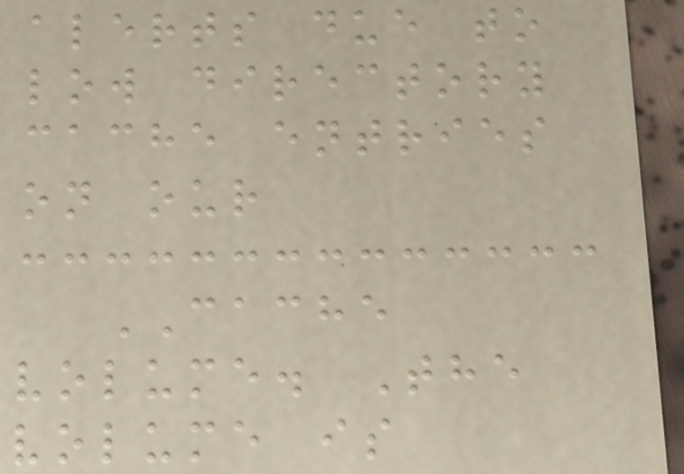alerts due to
low directory
cache entries
on our
CACHE
volume. The
volume is
